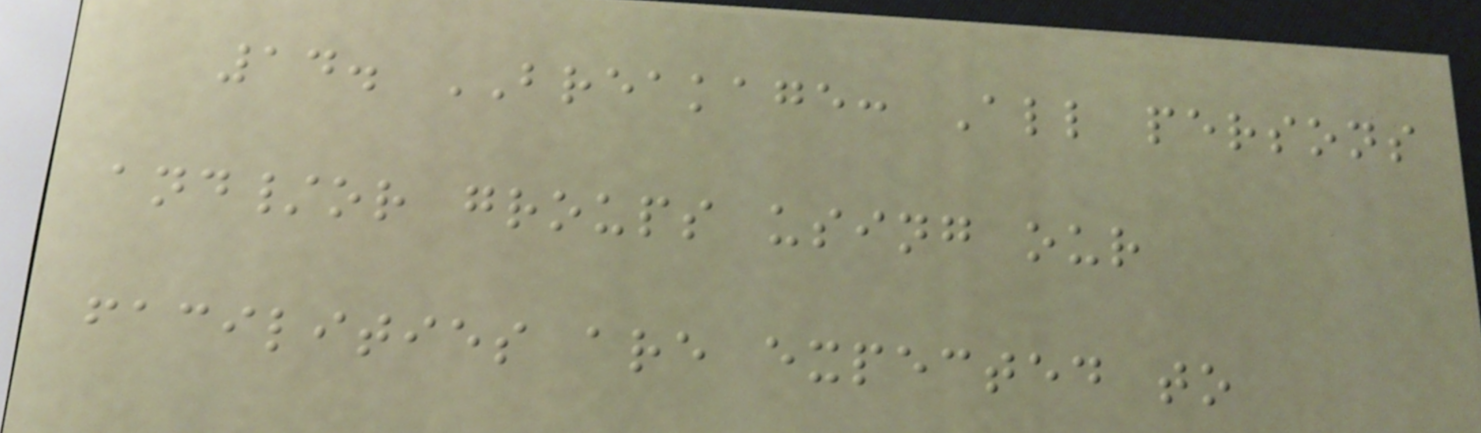14. BREAKAGE: All persons
and/or groups using our
facilities are expected to
